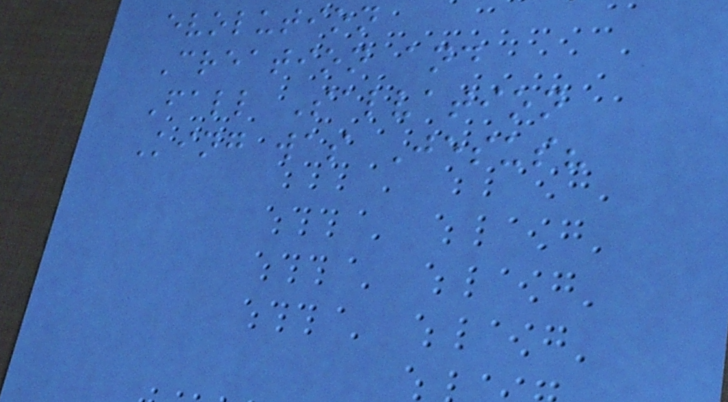evolution
Creation and
Fall Salvation
King was Jesus?
